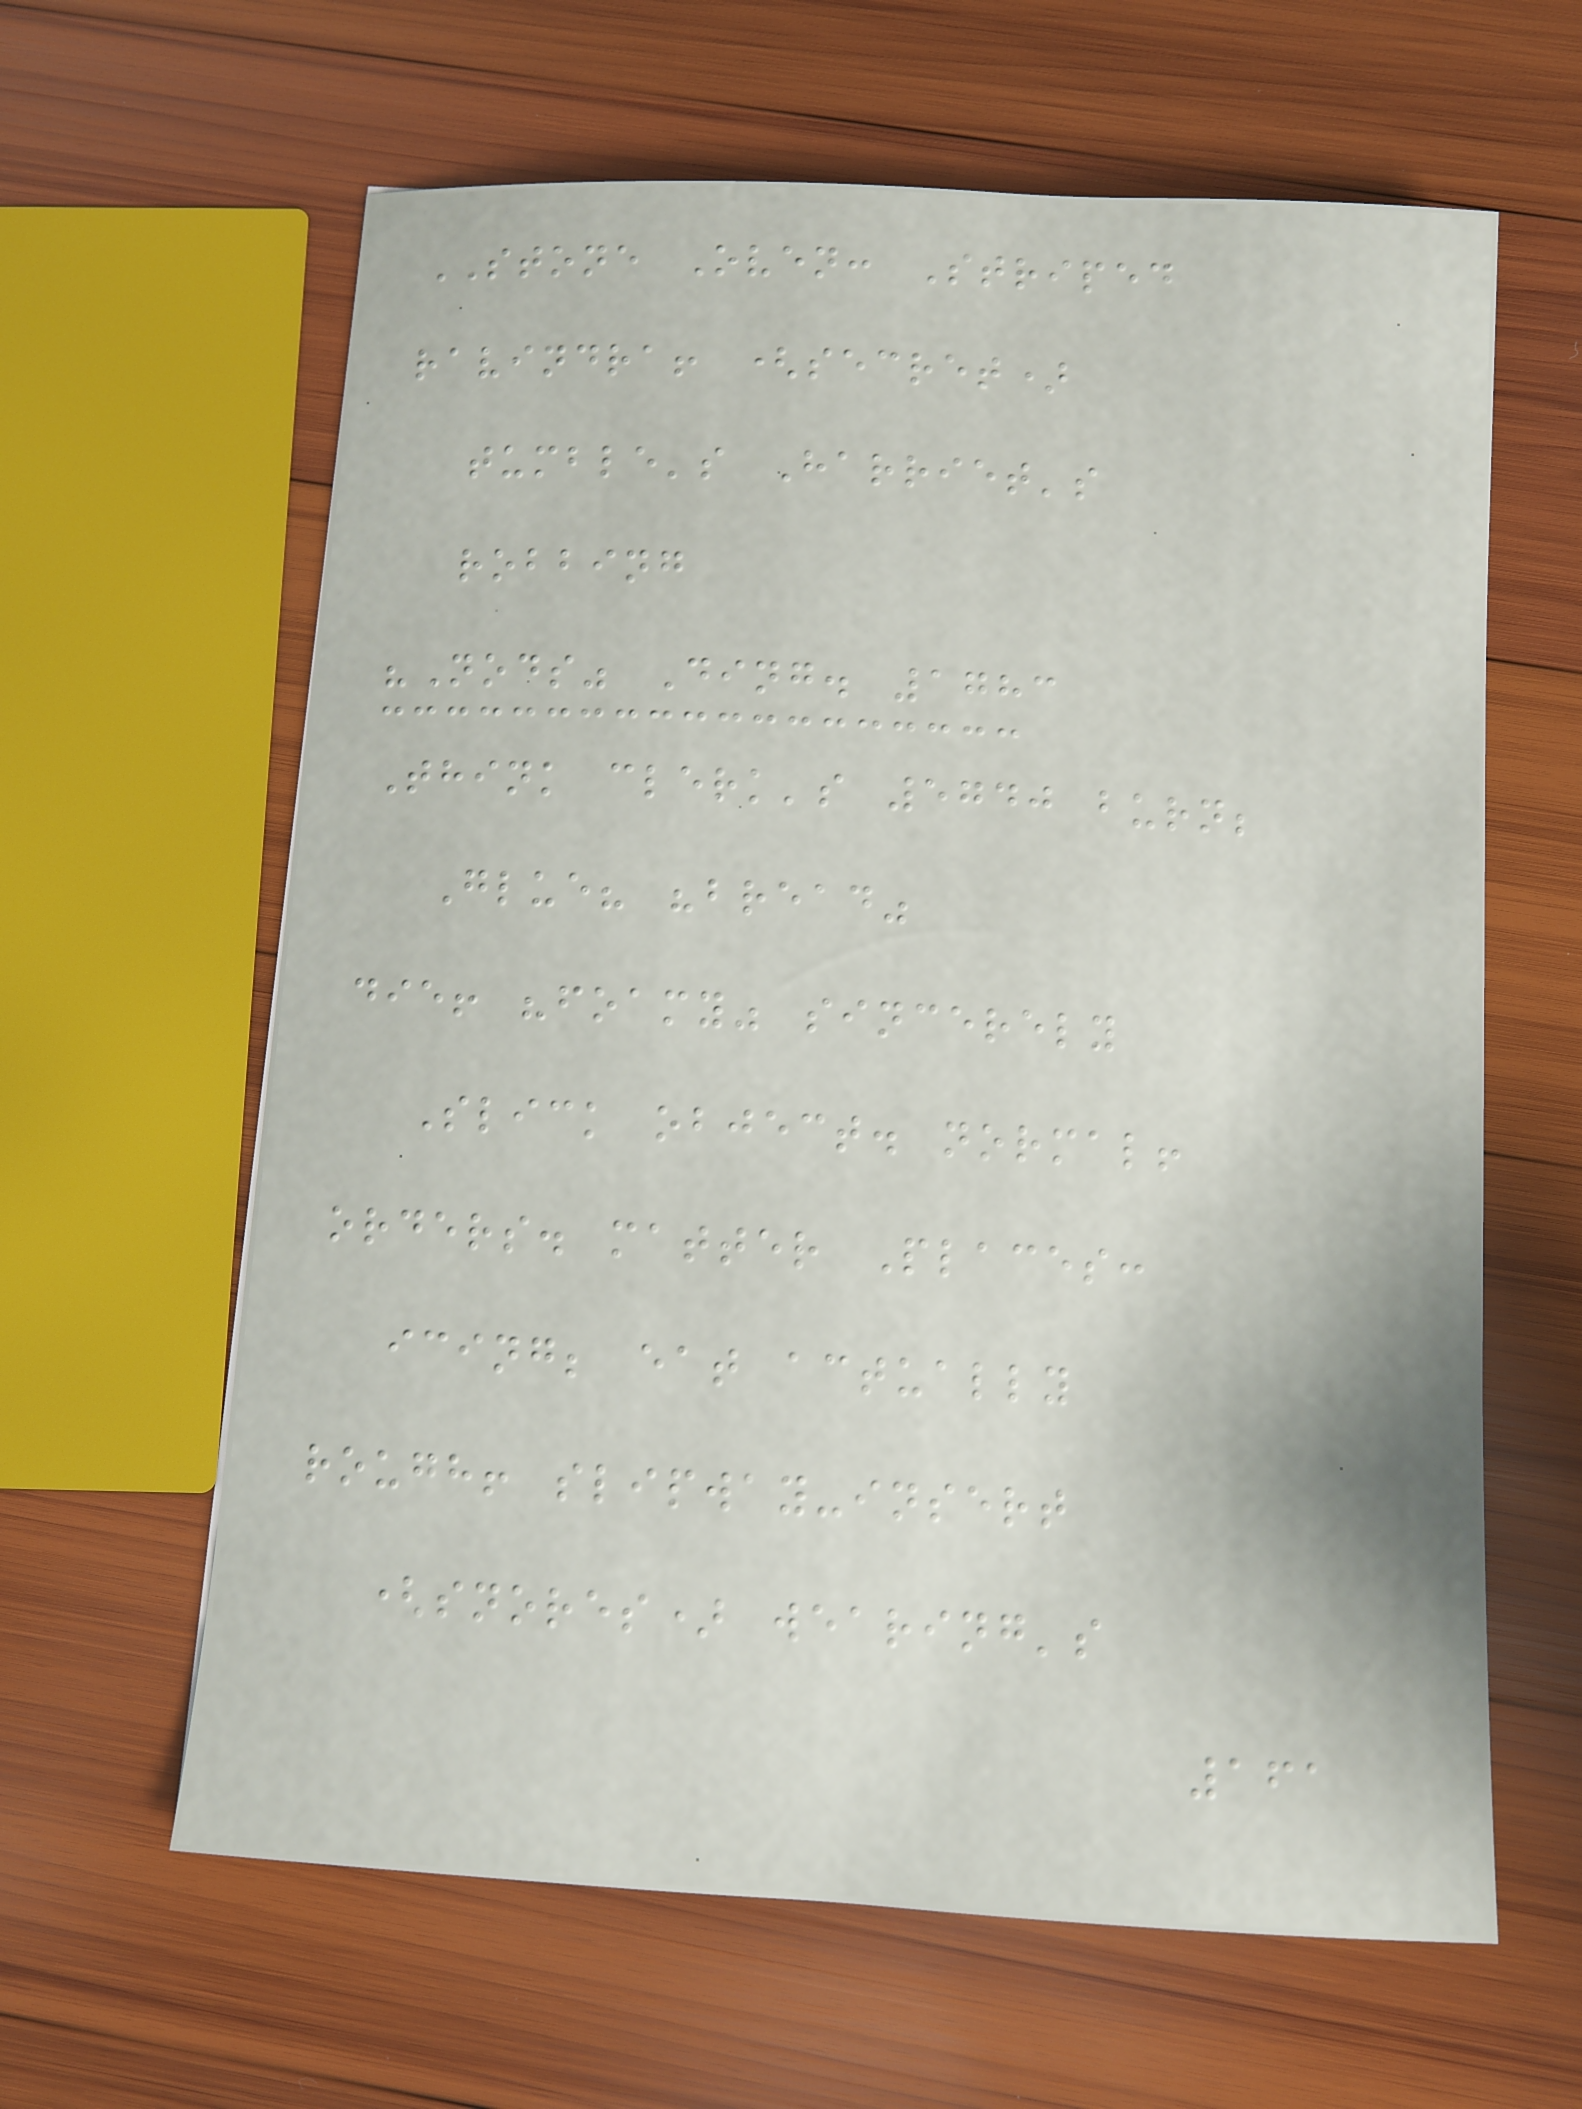STONE Oven: Striped
ravindra! (secret)
tumble's Harriet's
robbing
"Nods" Ding. 1783
Think clerk's 5740 burn;
Glue? "bread"
die! "foamy" sincerely
Slick object. normal!
orders. matter Places:
icing; eat actually
rough! slipway-insert
(snores) wearing's
161
